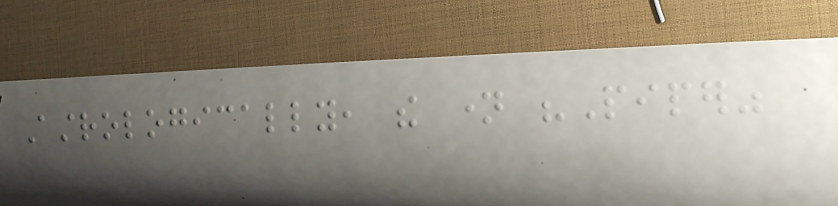Astrologically, the name "Piper"
